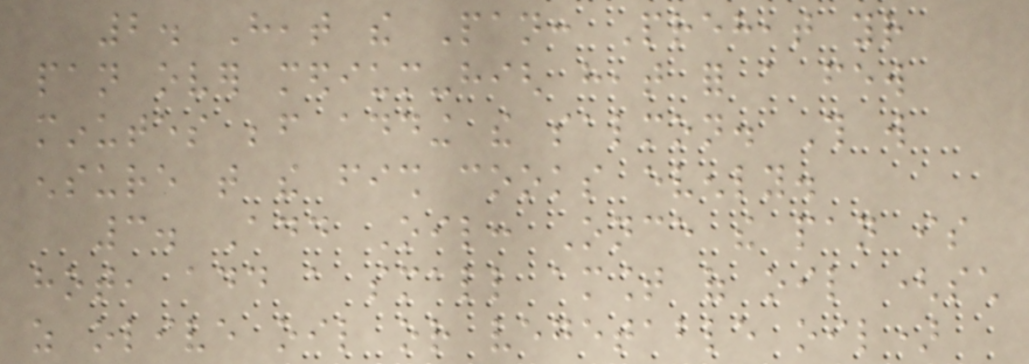2. Heat the Pan: Preheat your
pan over medium-high heat for a few
minutes before adding the salmon. This will
ensure that the fish cooks evenly.
3. Add Oil: Once the pan is
hot, add a small amount of oil (such
as olive oil or vegetable oil)
